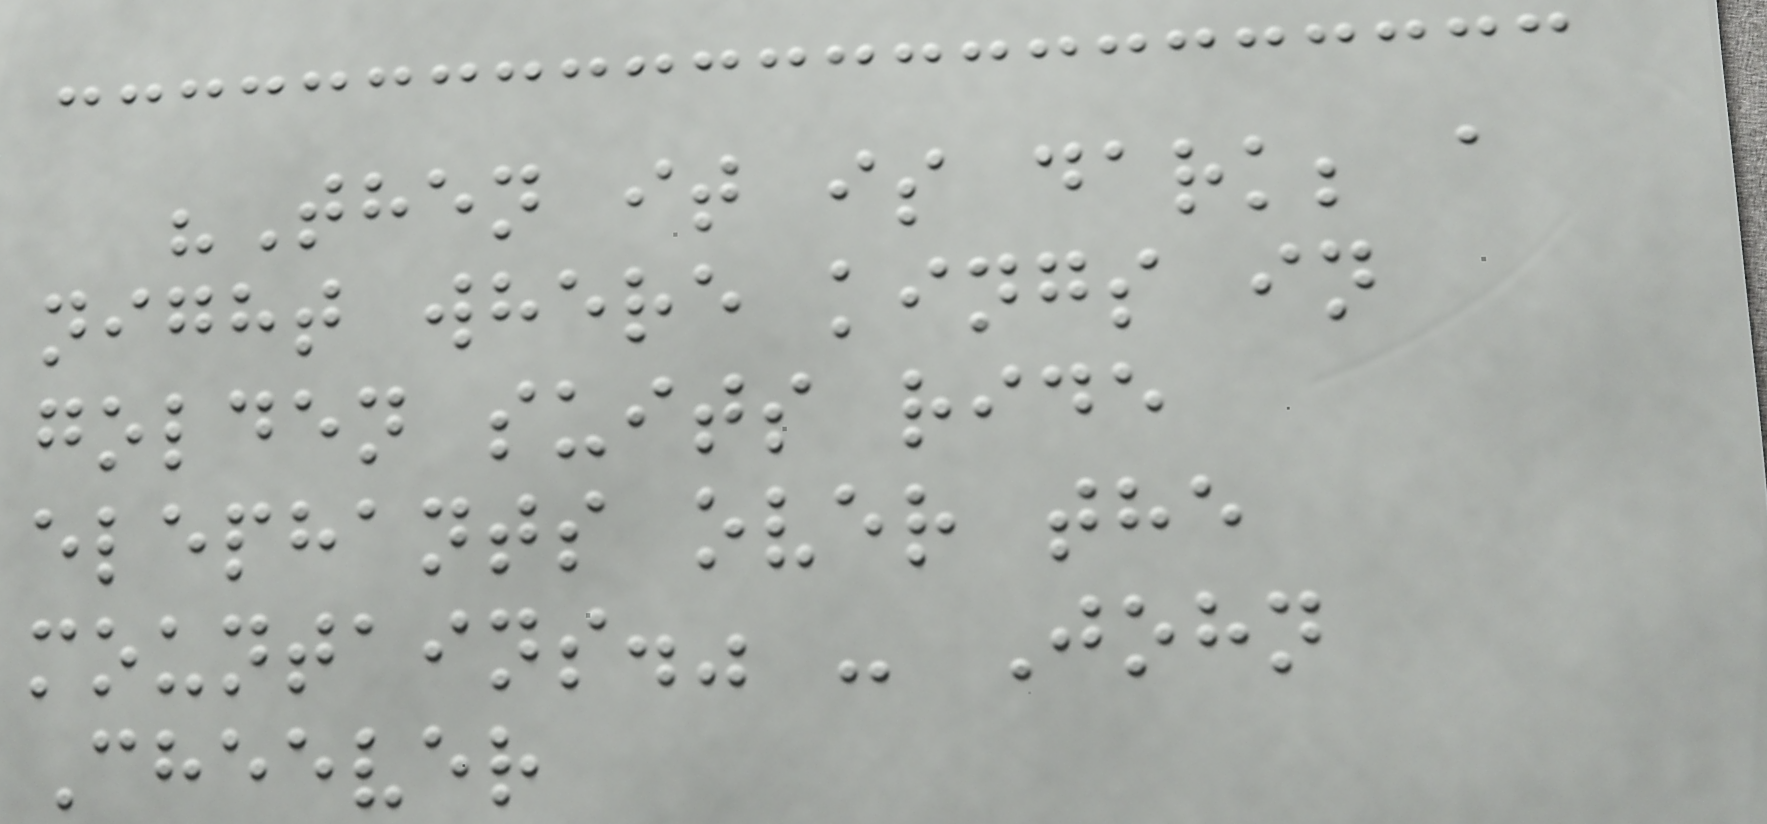"Then it is dark; a
night where kings in
golden suits ride
elephants over the
mountains." - John
Cheever
